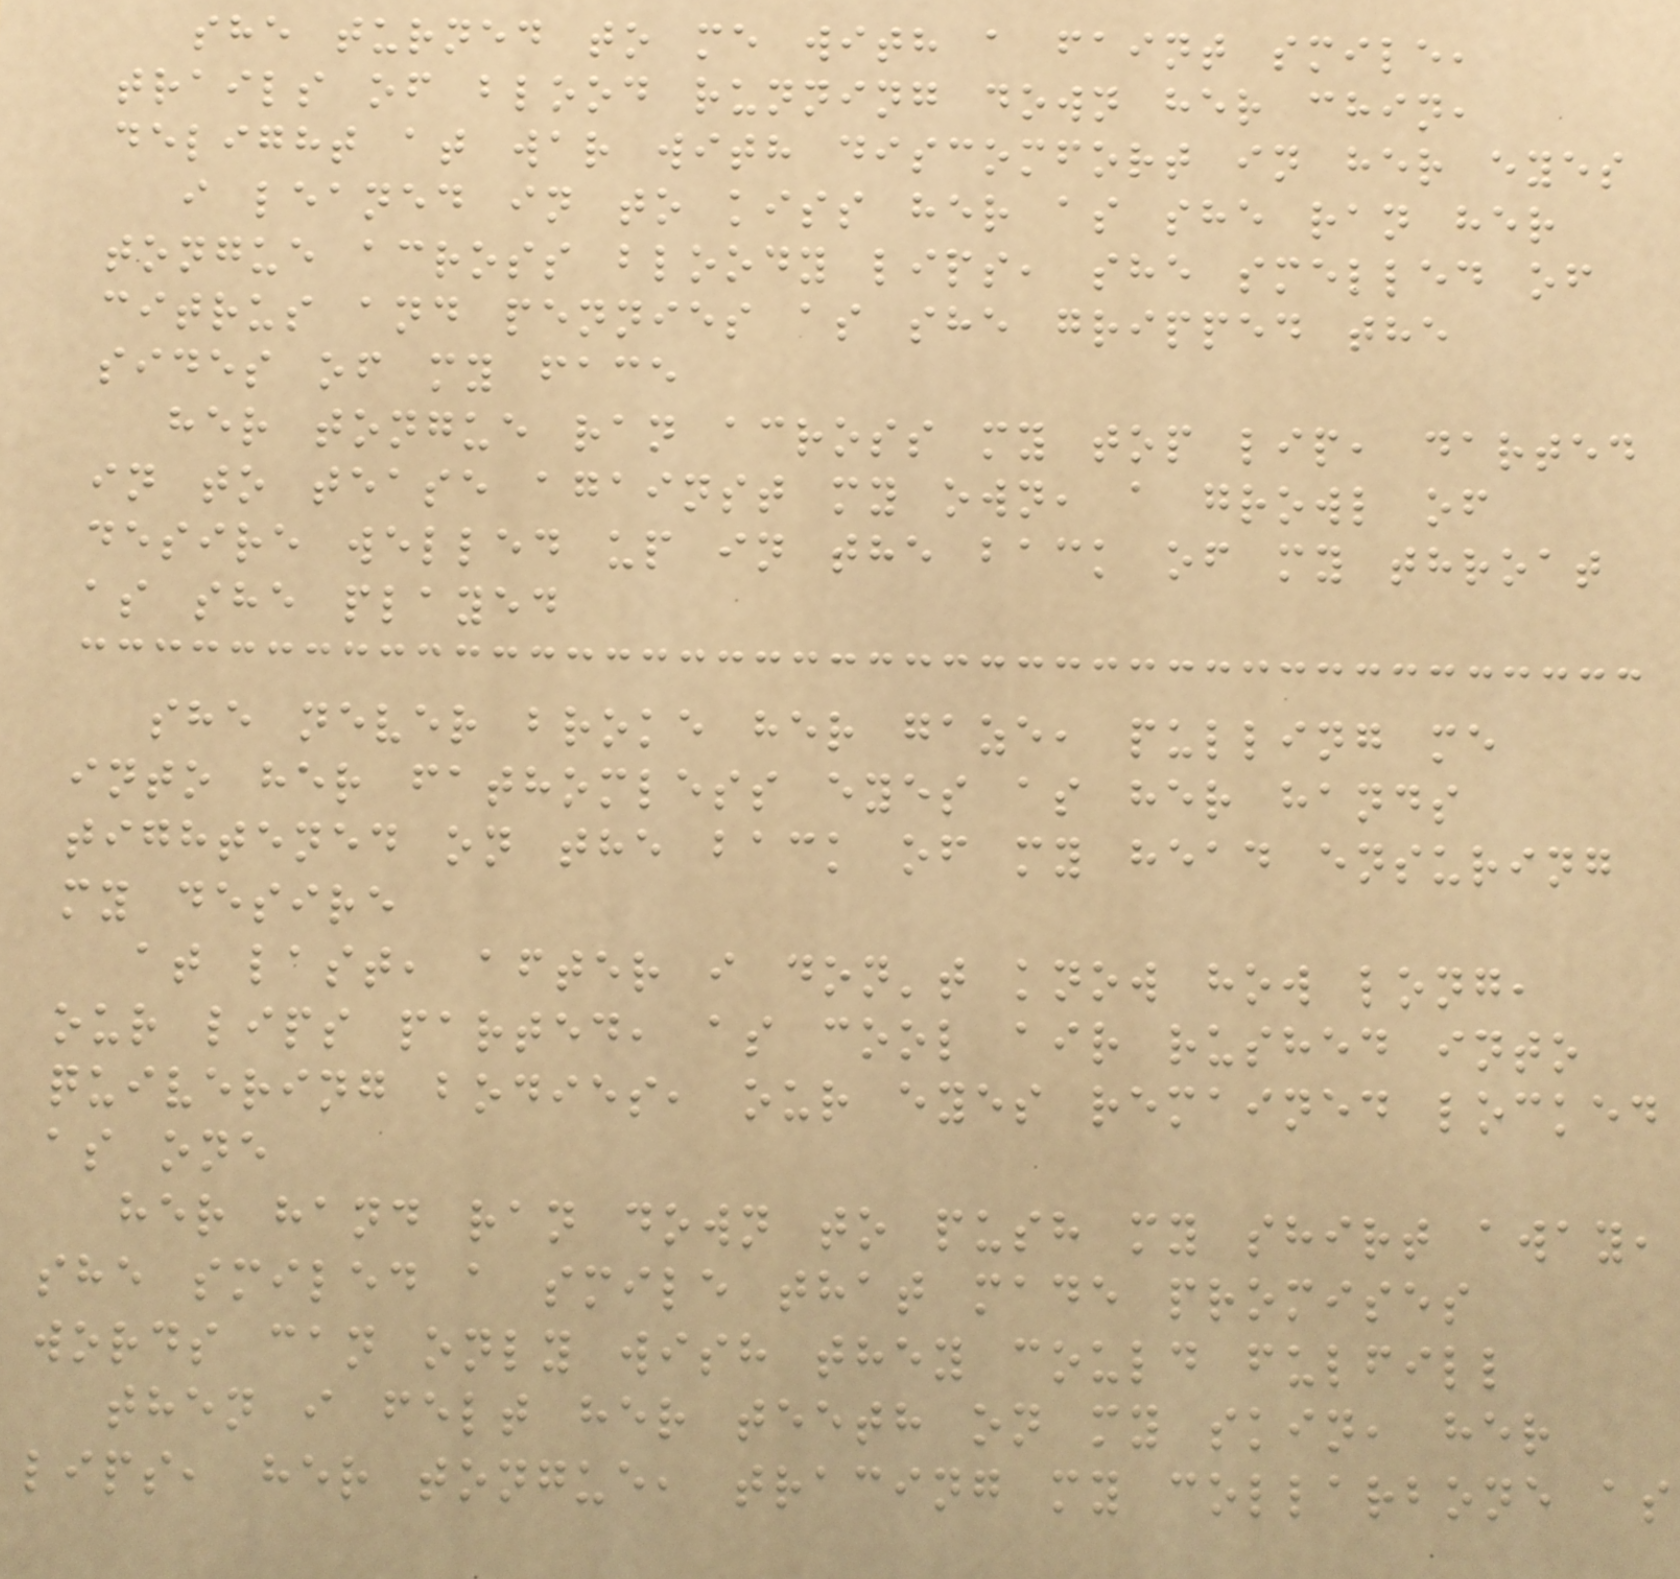she turned to me with a faint smile,
trails of blood running down her chin,
delight at war with discomfort in her eyes
i leaned in to kiss her as she ran her
tongue across bloody lips, she smelled of
citrus and pennies as she gripped the
sides of my face
her tongue ran across my top lip, darted
in to tease against my own, a growl of
desire welled up in the back of my throat
as she played
she never broke her gaze, pulling me
into her fathomless eyes as her hands
tightened on the back of my head ensuring
my desire
at last, after i don't know how long,
our lips parted, as cool air rushed into
quivering bodies, our eyes remained locked
as one
her hand ran down to push my shirt away,
she smiled a smile that made promises
words can only wish they could fulfill
then i felt her teeth on my skin, her
lips, her tongue, tracing my collarbone as
